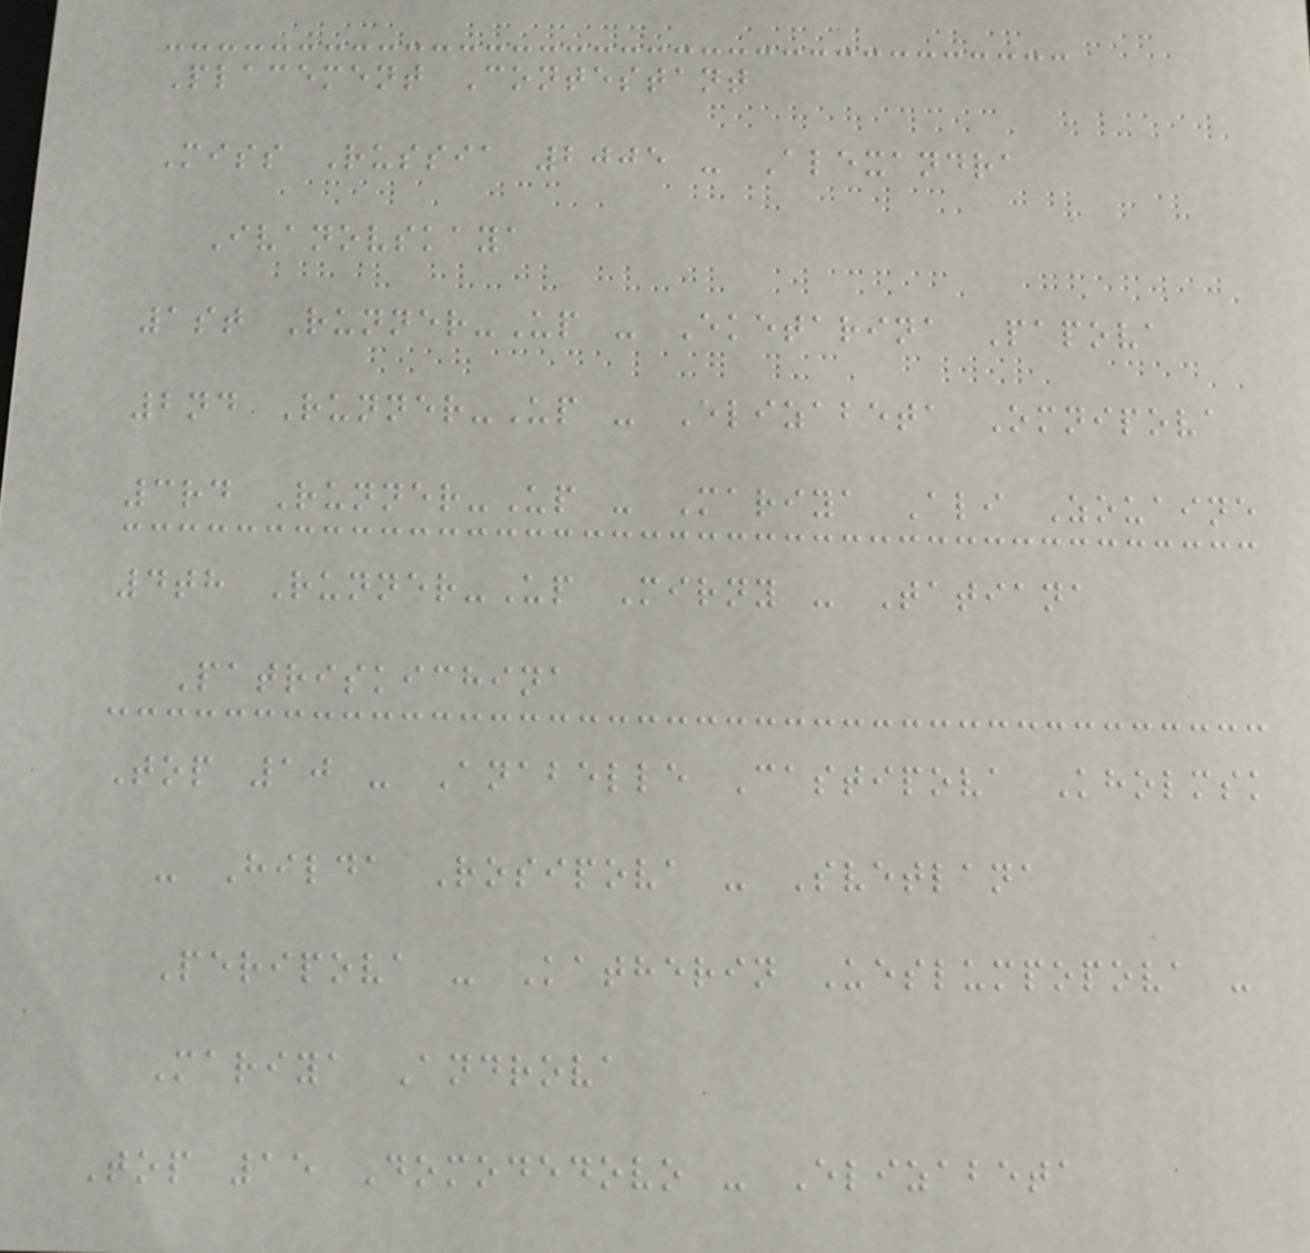Placement Contestant
Miss Russia 2005 - Alexandra
Ivanovskaya
1st Runner-Up - Eketarina Papova
2nd Runner-Up - Elizabeta Omnipova
3rd Runner-Up - Mariya Ali Zouaine
4th Runner-Up Mirny - Tatiana
Patriskichina
Top 10 - Anabelle Castipova Kholmsk
- Hilda Rosipova - Svetlana
Peripova - Katherin Ueslumpopova -
Mariya Androva
Top 15 Domodedovo - Elizabeta
